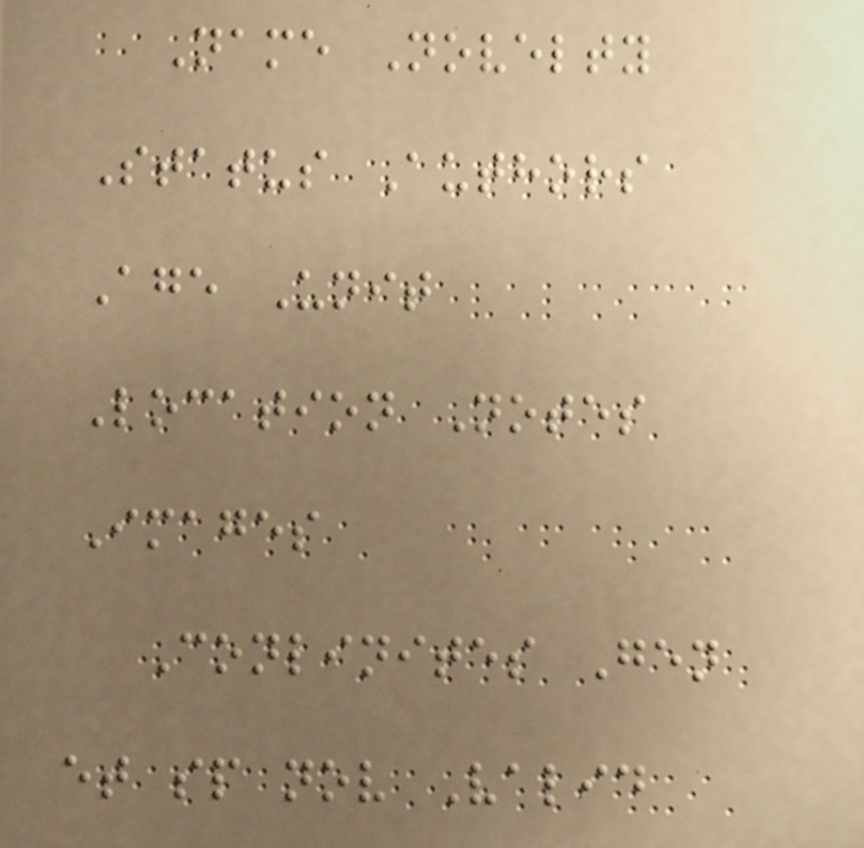Name Novelty
Status Authors
Age Unit
Location Notes
Images
Conlinites Gen
et sp nov Valid
